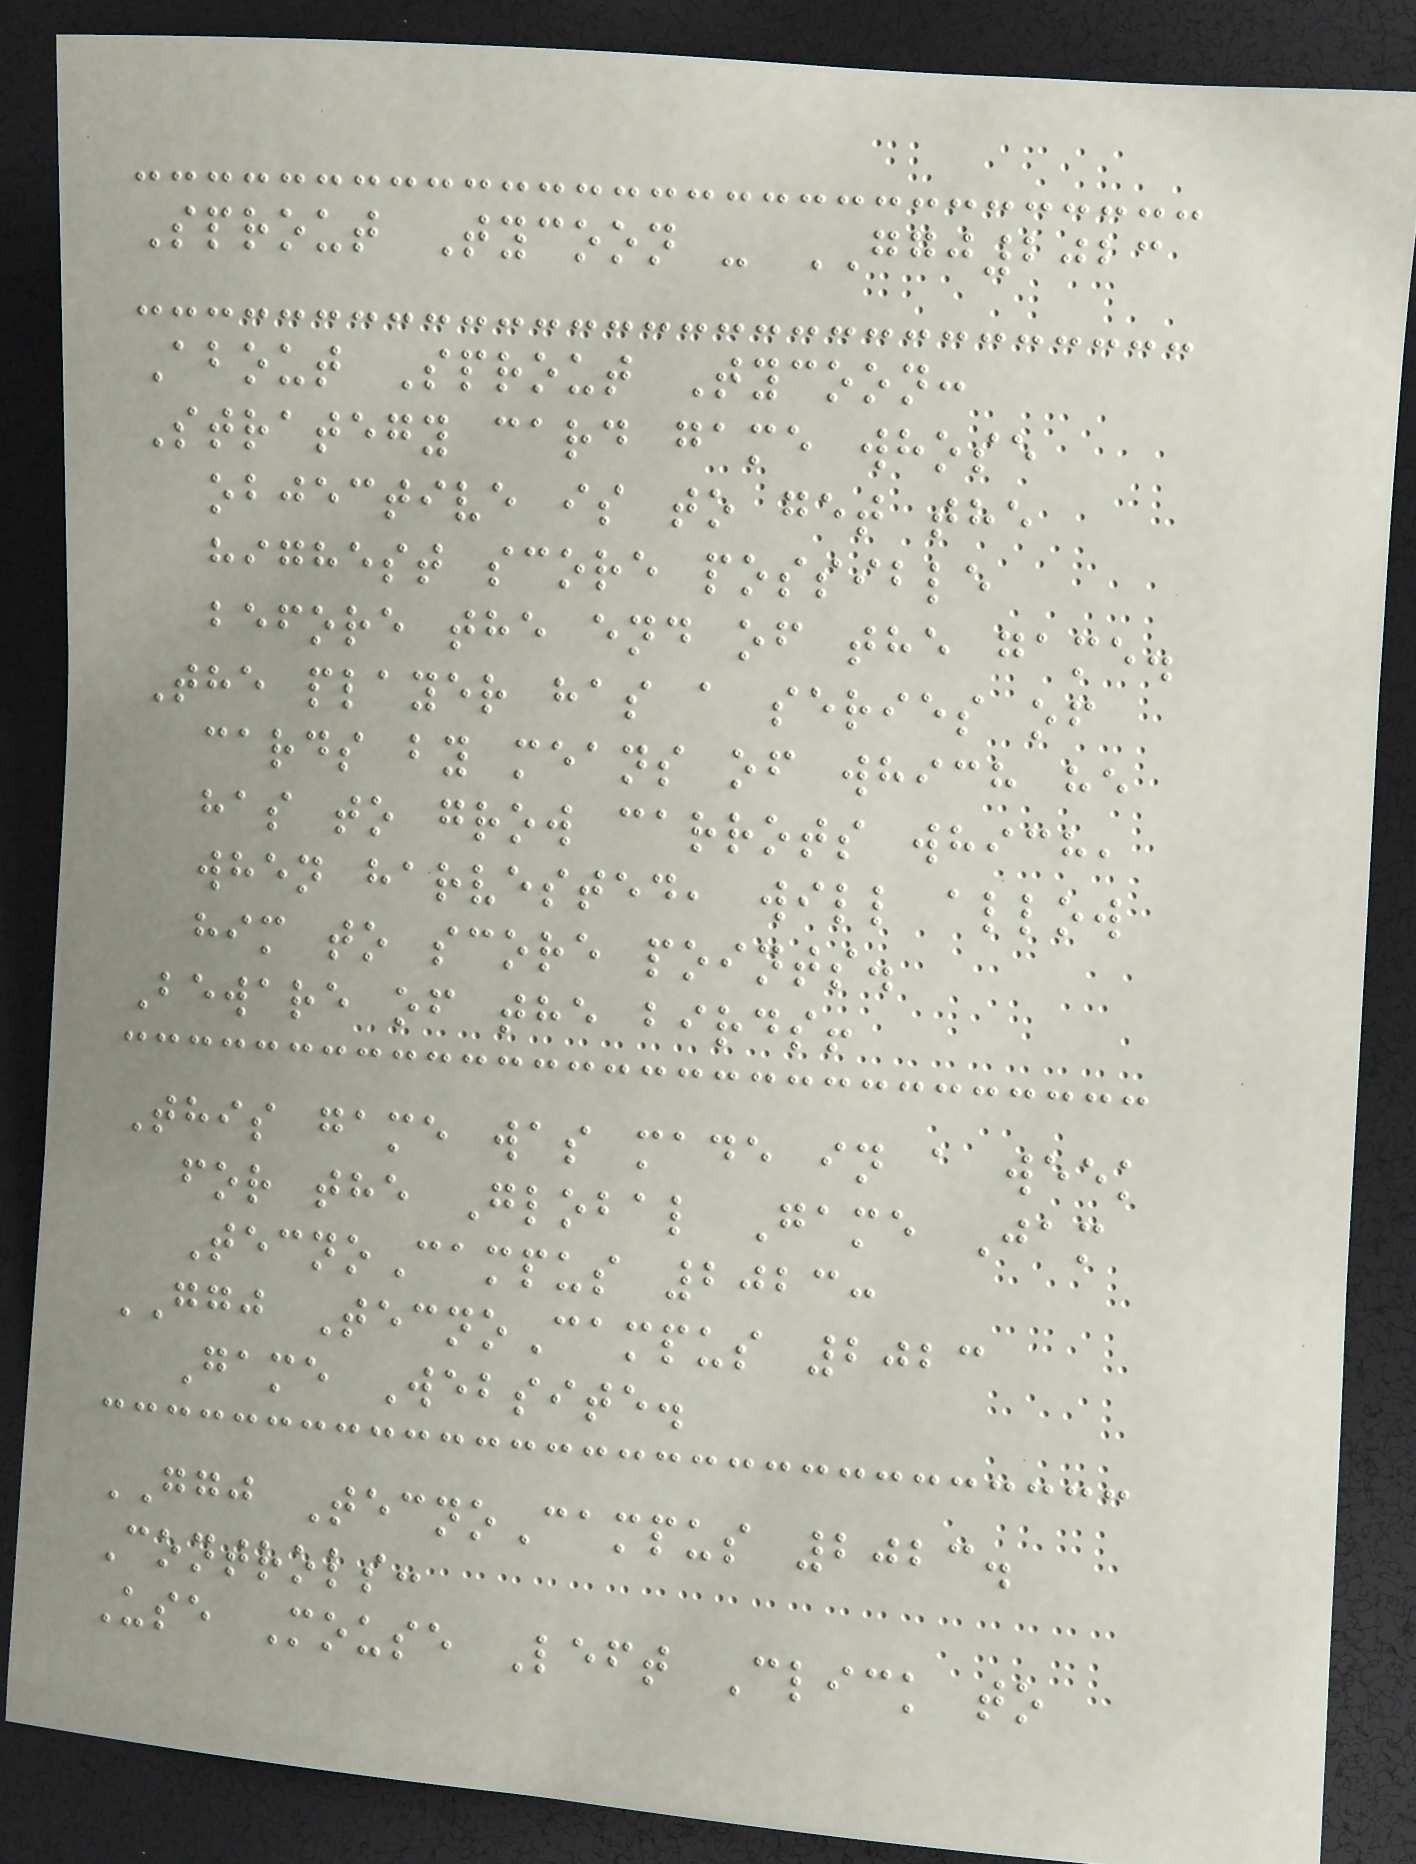Sprout Tycoon - GGJ2023
About Sprout Tycoon:
Strategy card game whose
objective is to get the
highest score possible
before the end of the game.
The player has a series of
cards by means of which he
has to grow carrots which,
when harvested, will allow
him to score points.
Beware of the birds!
This game was made in a week
for the Global Game Jam
TecnoCampus 2023:
GGJ TecnoCampus 2023
Game Website.
GGJ TecnoCampus 2023.
Controls:
Use Mouse Left Click to
